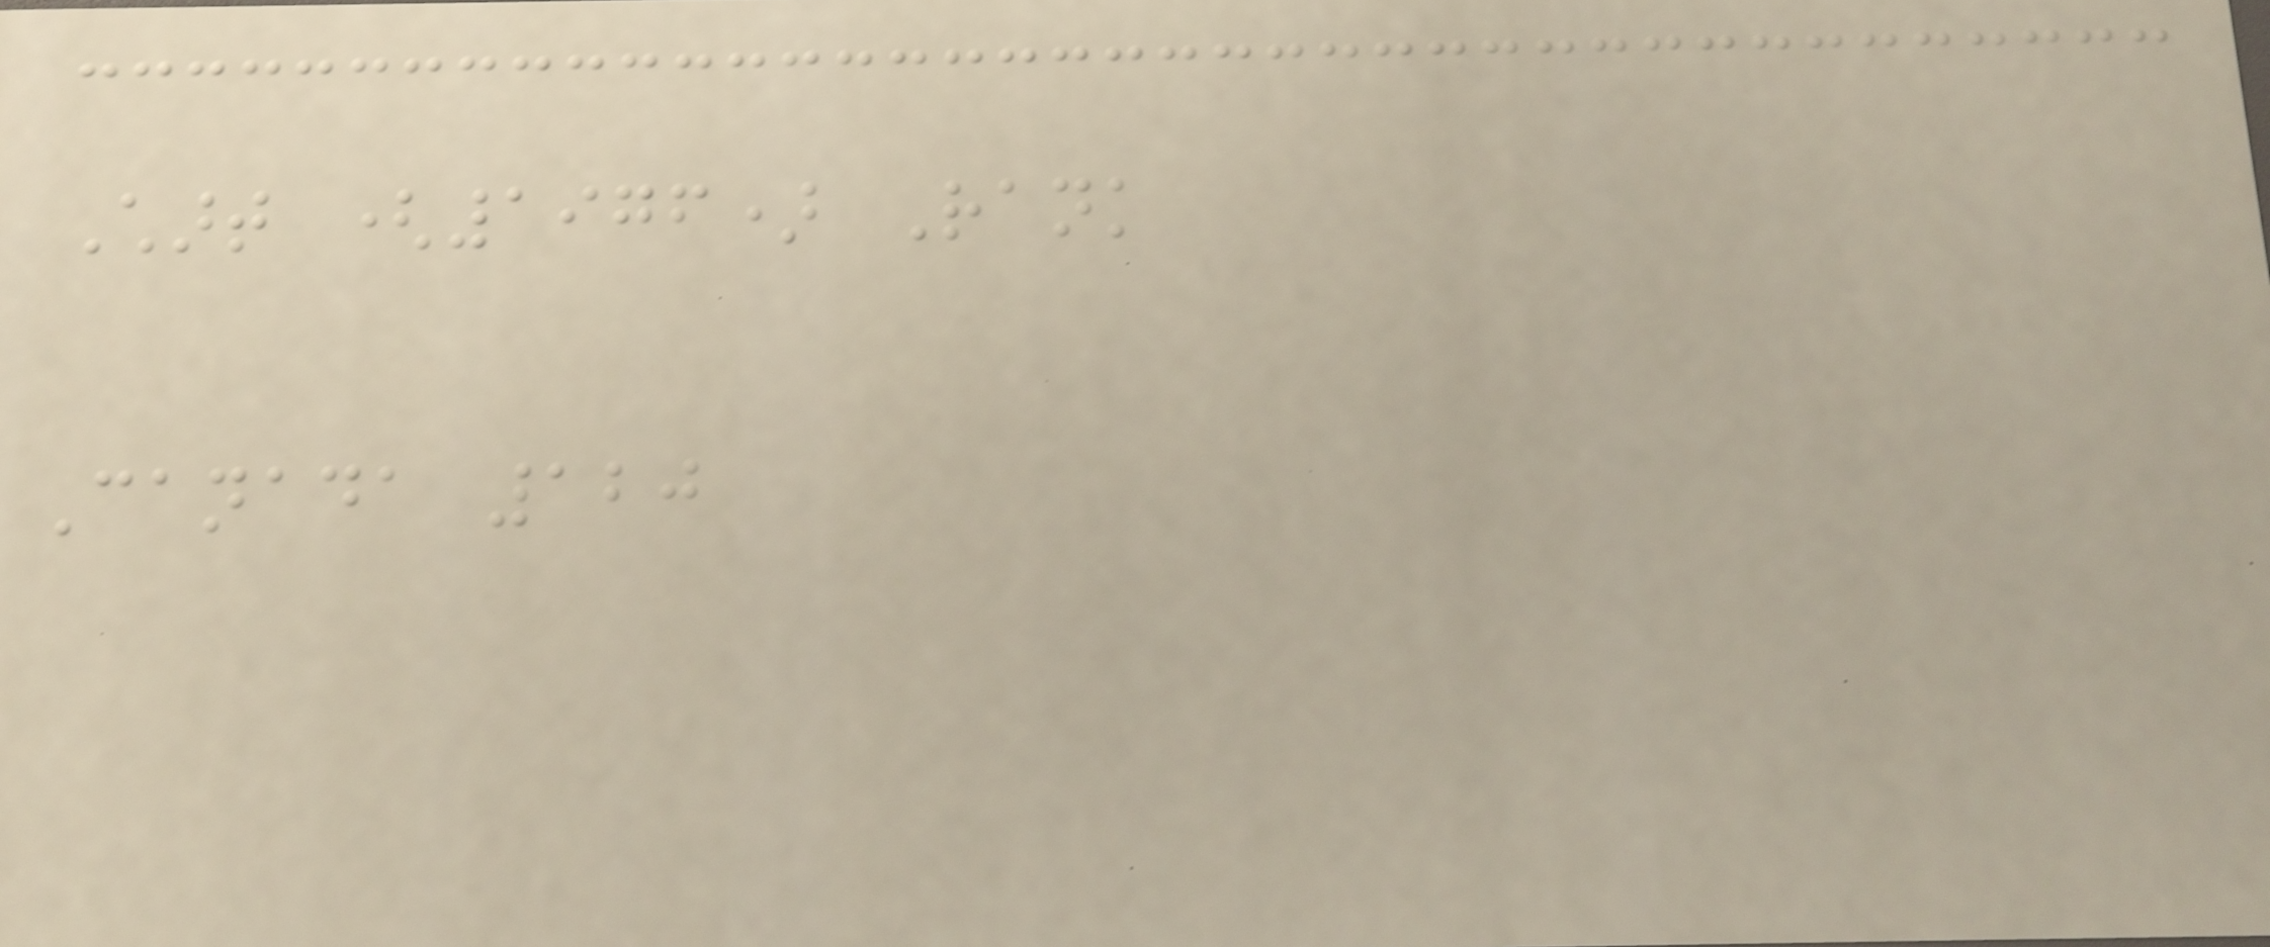Chart (1976) Rank
Canada 120
